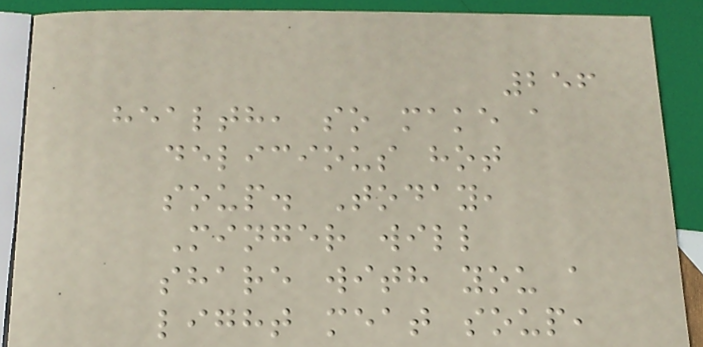256
health, so make a
delicious hot
soup. Today,
Minger will
share with you a
light meat soup,
